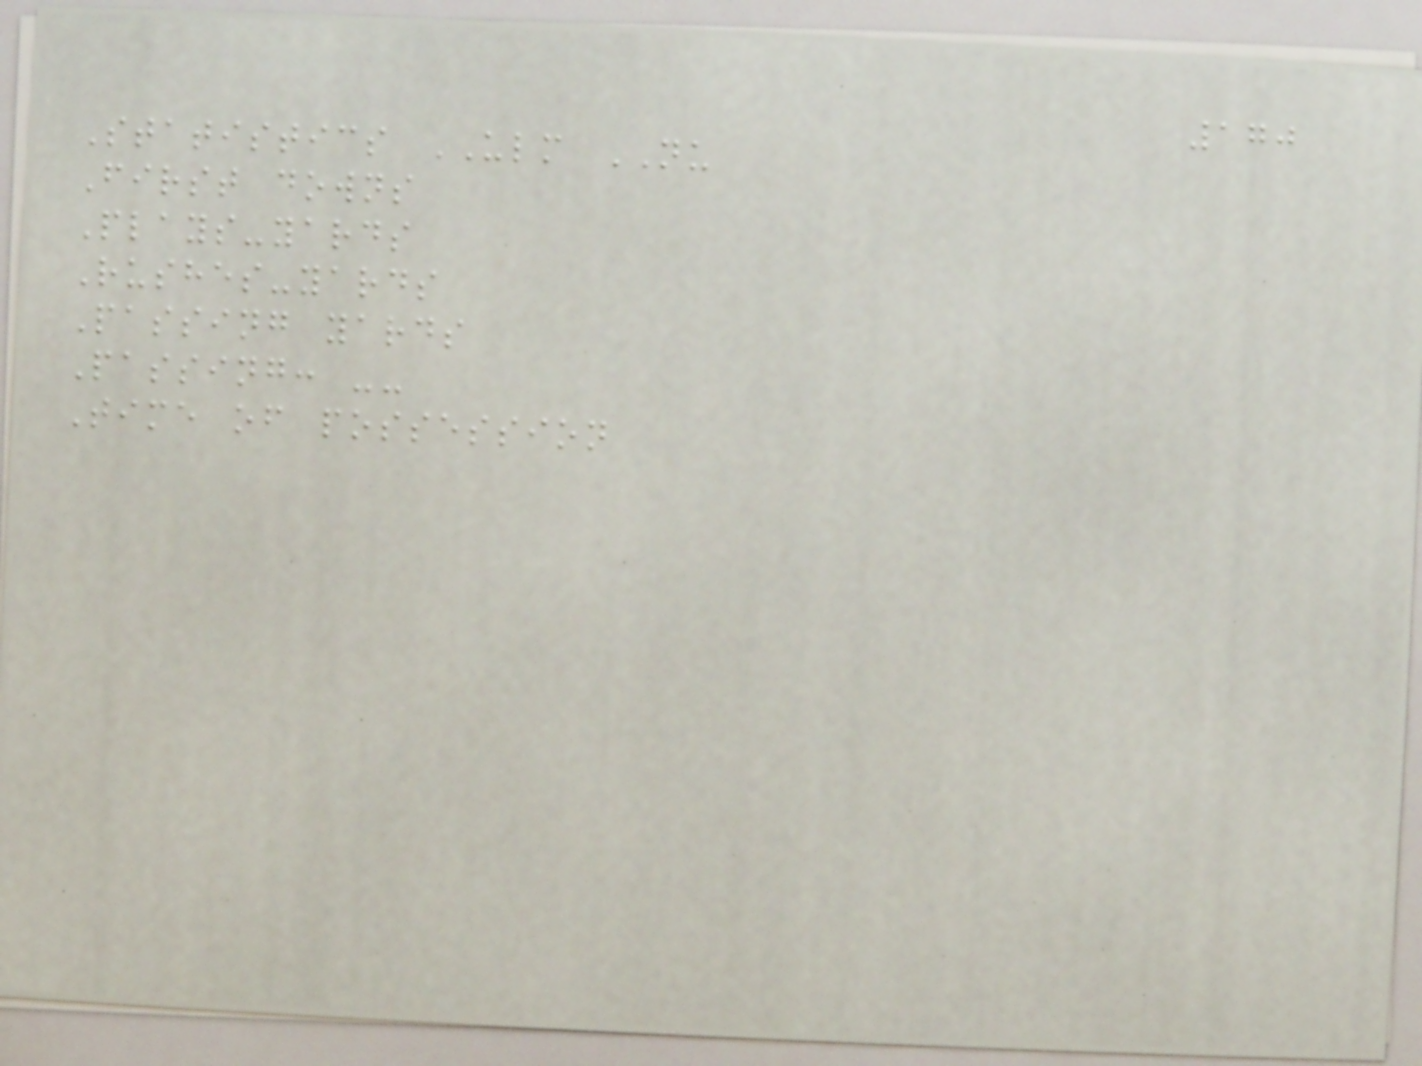170
Statistics ULM NU
First downs
Plays-yards
Rushes-yards
Passing yards
Passing: --
Time of possession
